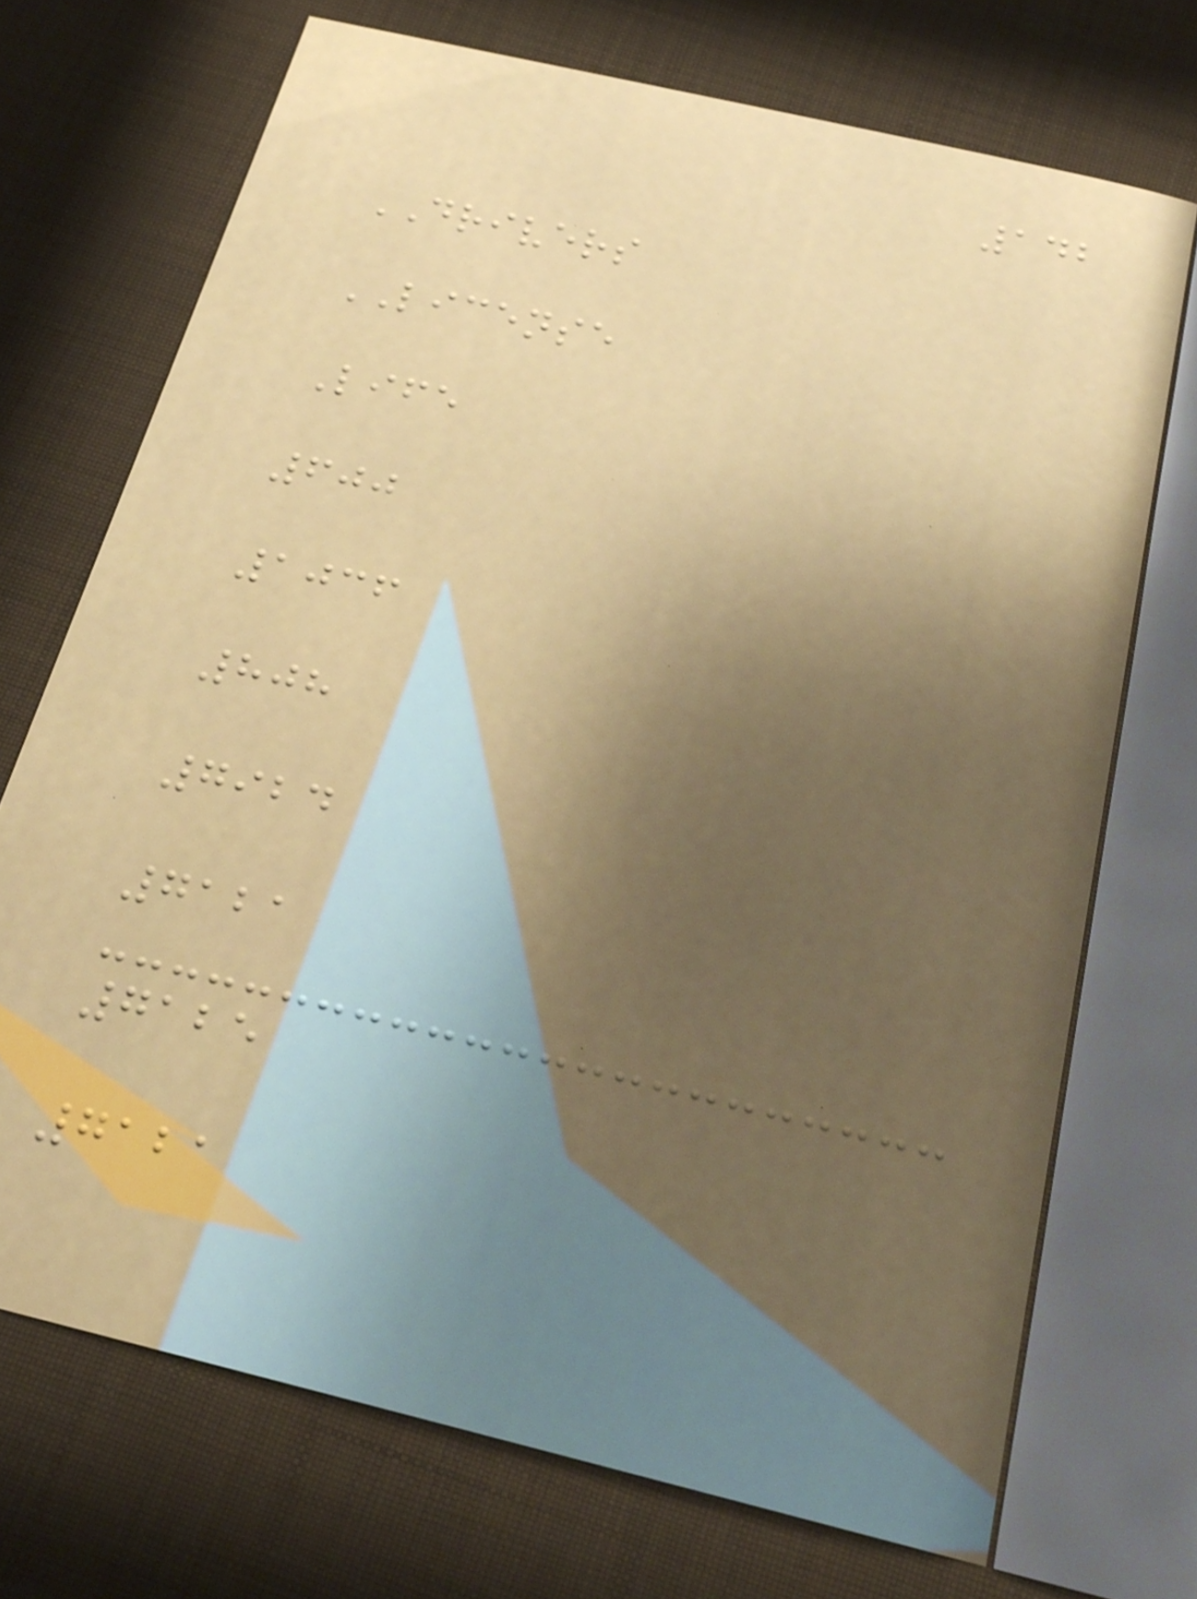142
DRIVERS
LICENSE
Life
600
1036
808
7924
7121
7125
7121
